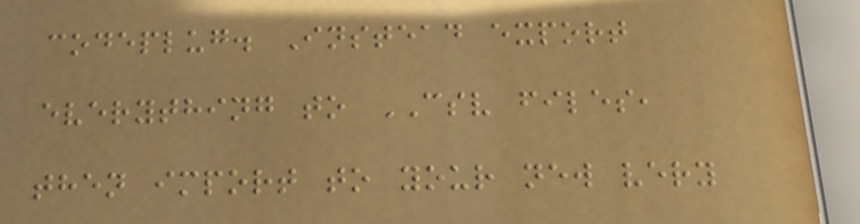codeplug. Instead export
everything to CSV files,
then import to your new very
